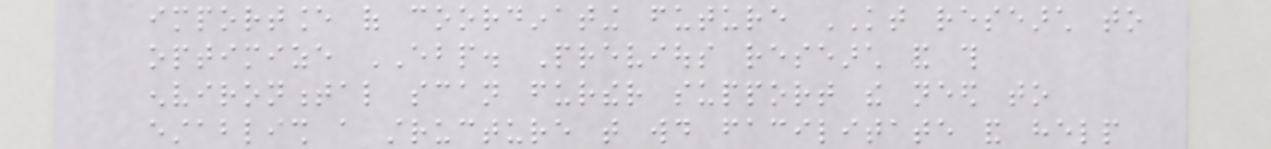importance of coordinating future KT research to
optimize EBP. Previous research and this
environmental scan further support the need to
establish a structure that would facilitate and help
